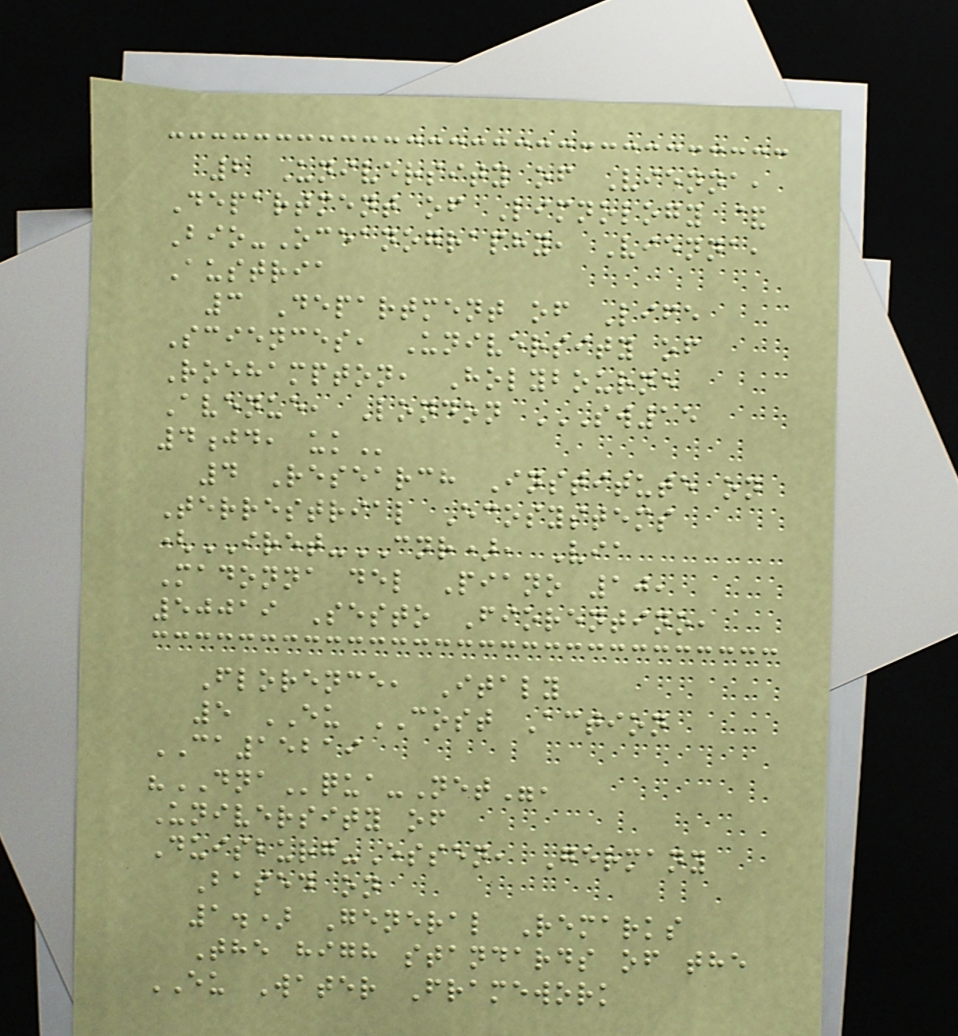2 University of Vienna,
Department of Limnology &
Bio-Oceanography, Vienna,
Austria
3 Department of Life
Sciences, University of
Roehampton, Holybourne
Avenue, London SW15
4JD, UK
4 Research Institute on
Terrestrial Ecosystems
(IRET-CNR), Via
Madonna del Piano 10,
50019 Sesto Fiorentino,
Florence, Italy
5 EU COST Action
CA15219
"DNAqua-Net",
University of
Duisburg-Essen, Germany
Based on
1.) General Remarks
The high standards of the
EU Water Framework
